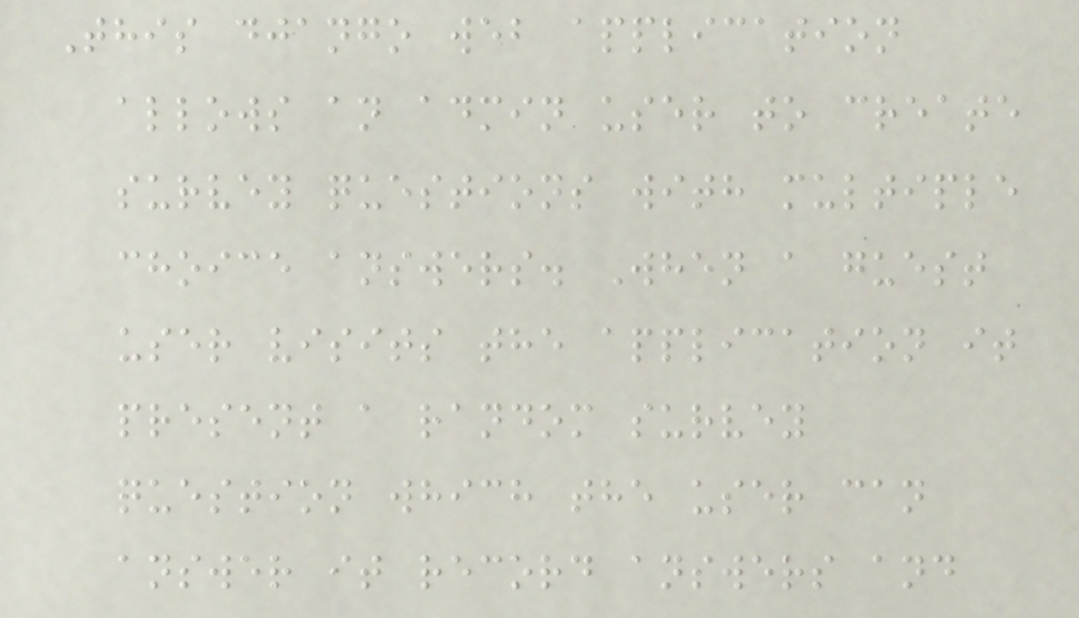This django web application
allows an admin user to create
survey questions with multiple
choice answers. When a guest
user visits the application it
present a random survey
question which the user can
answer it record answers and
